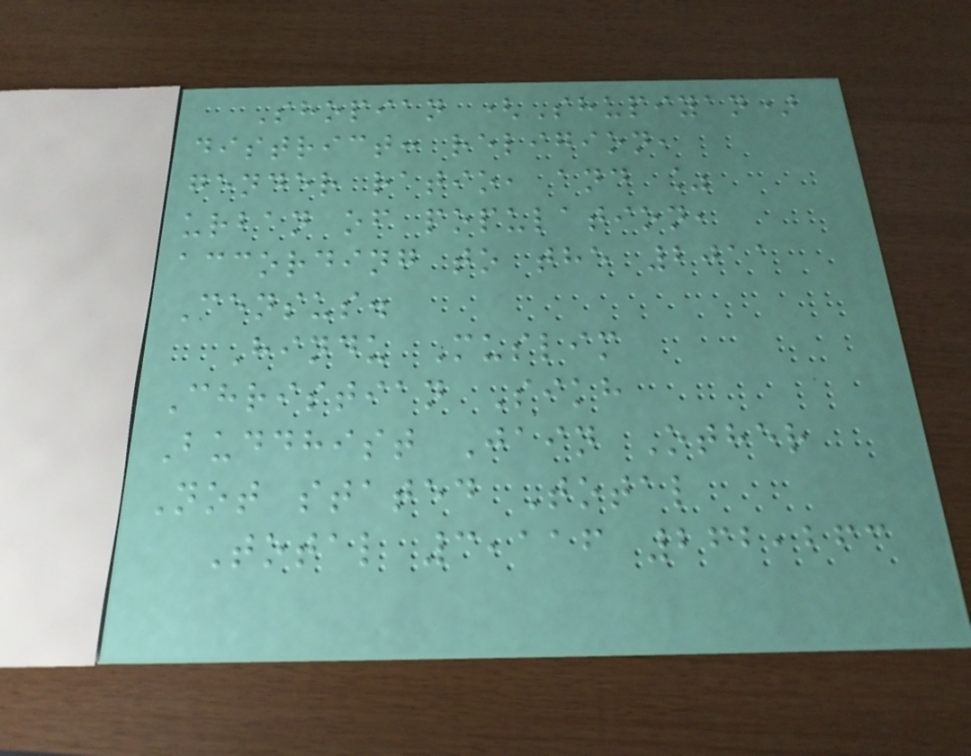Shopian (Shupiyan)
district: religion,
gender ratio, and %
urban of population,
according to the 2011
Census.
Hindu Muslim
Christian Sikh
Buddhist Jain Other
Not stated Total
Total 3,116 262,263
